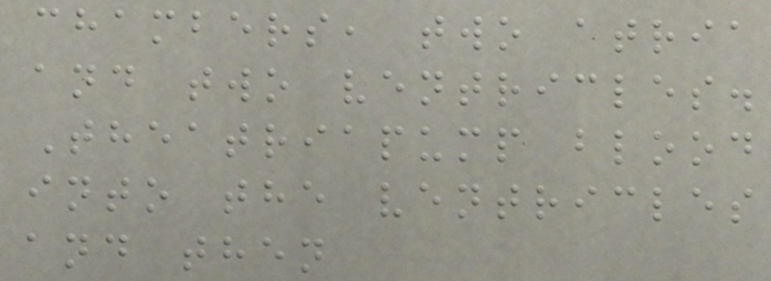chambers, two atria
and two ventricles.
Theatriapump blood
into the ventricles
and then
